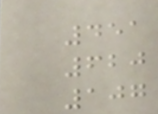451
620
107
